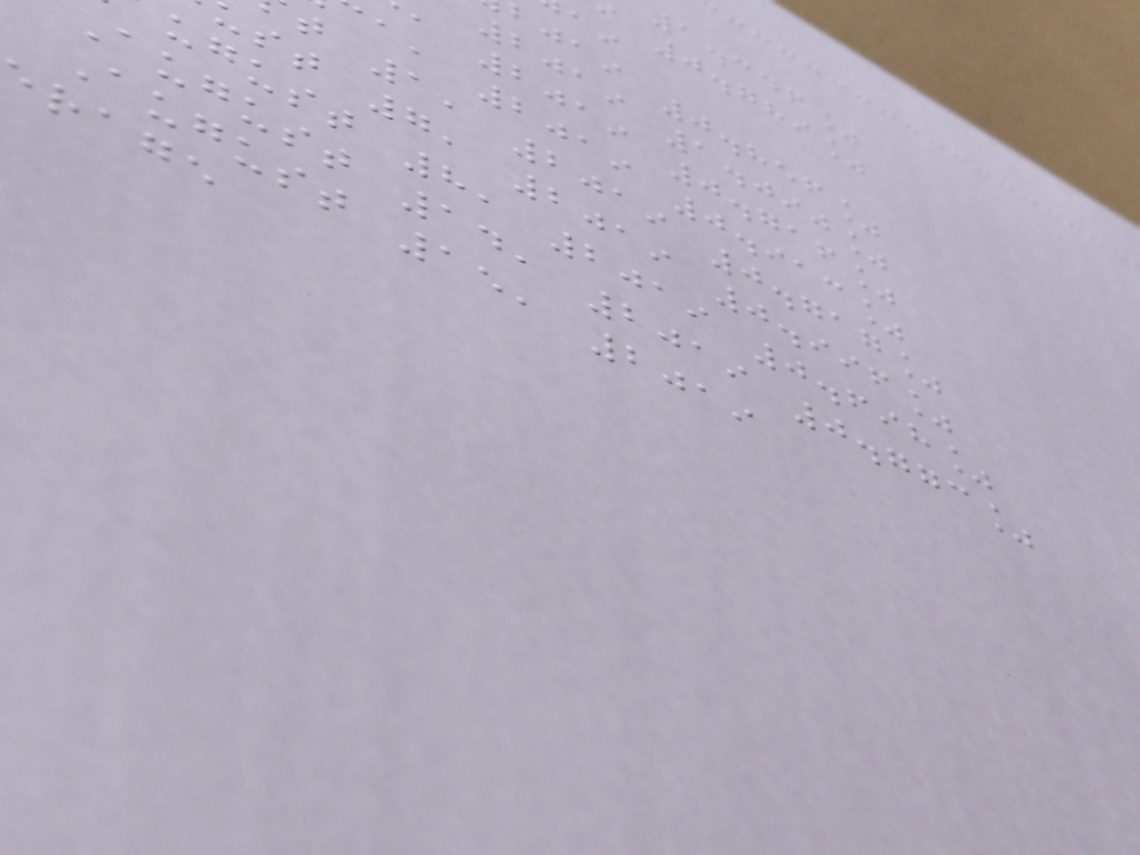1.346%
0.789%
bjai 0.856%
2019 1.090%
, 2019 0.716%
a, 2019 0.913%
t 1, 2019 0.717%
st 7, 2019 0.996%
ugust 8, 2019 0.698%
August 14, 2019 0.773%
August 15, 2019
rage
